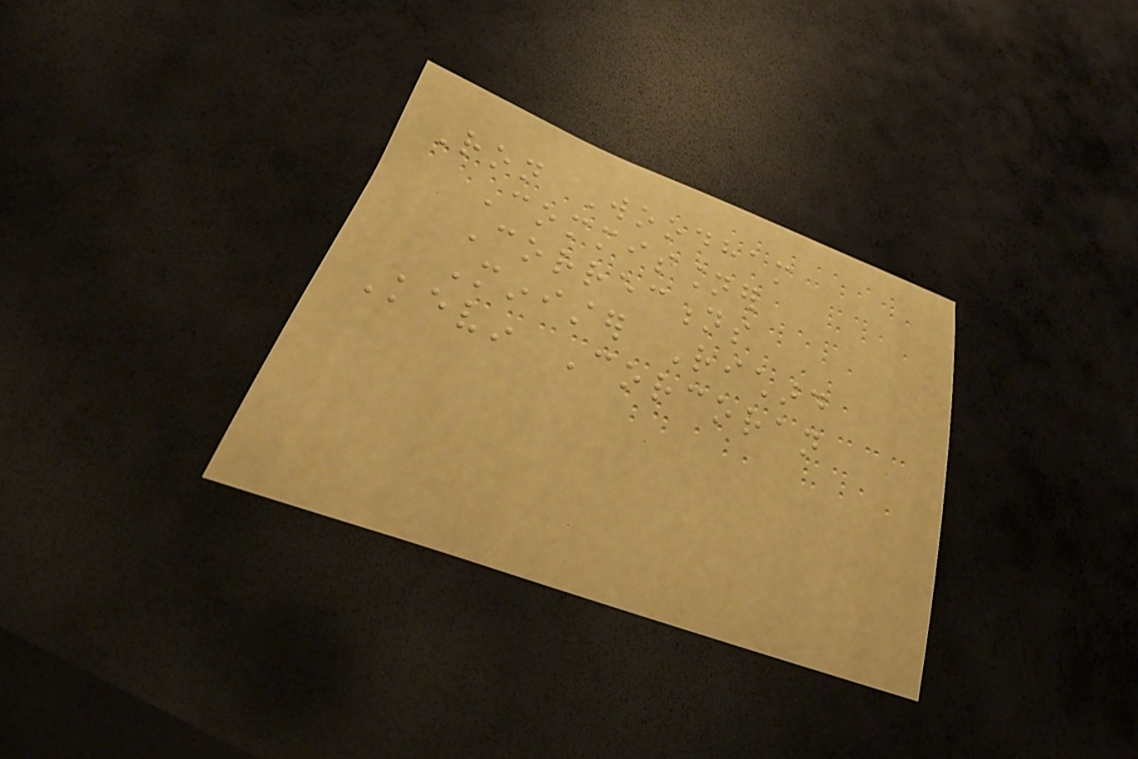Ron Woodham
Commissioner
Corrections
Minister Richard
Kevin Corcoran
